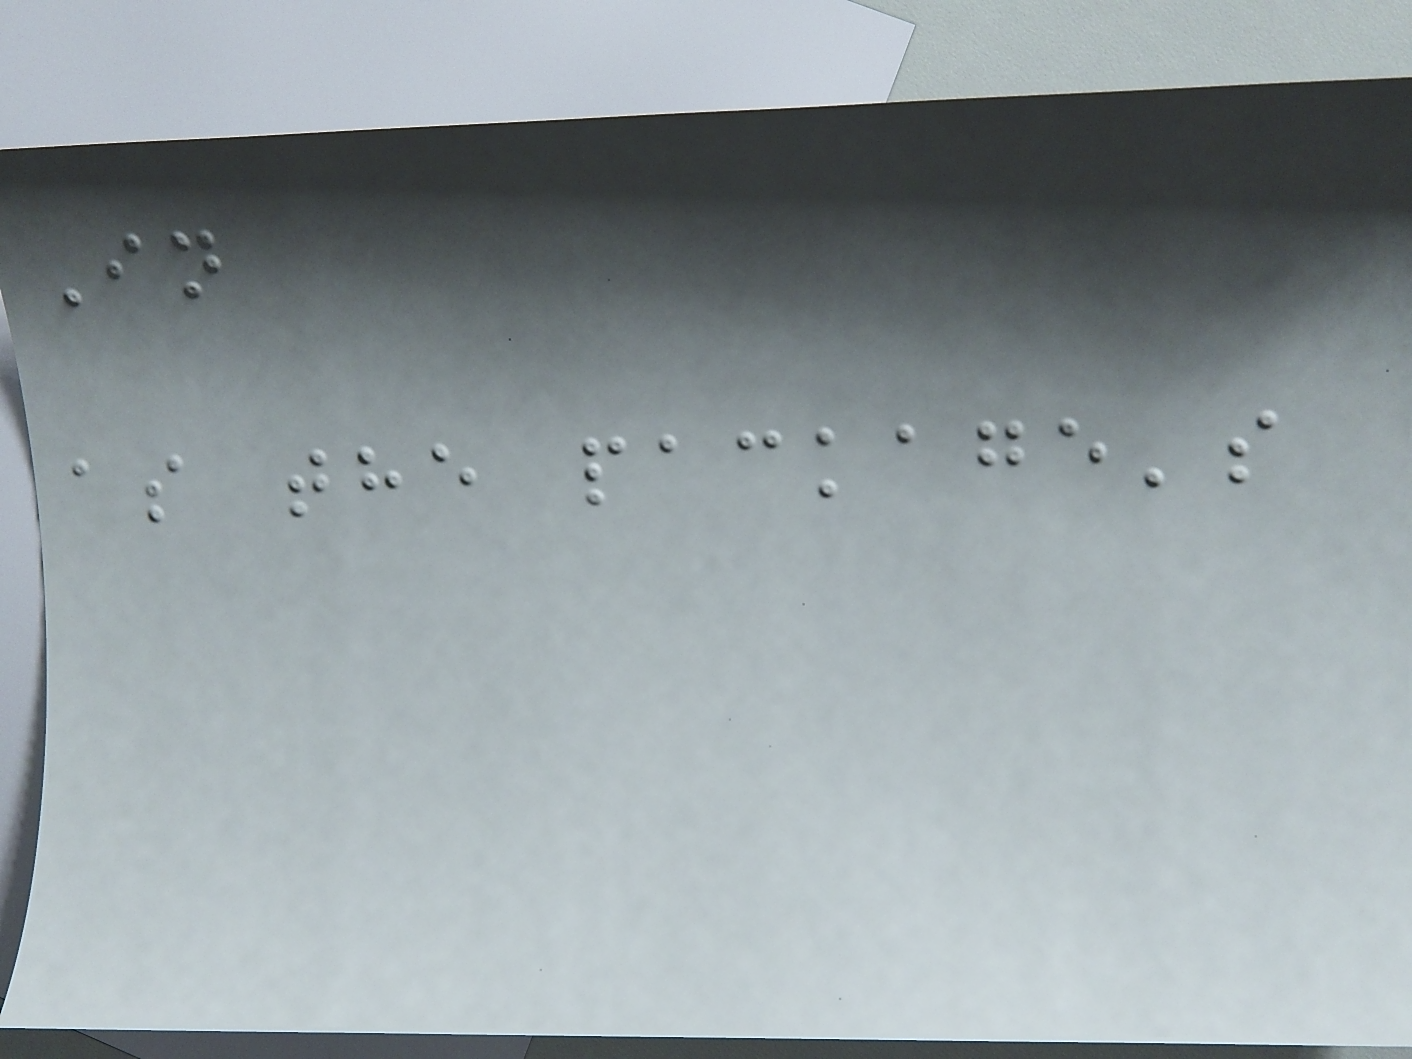In
as the package's
